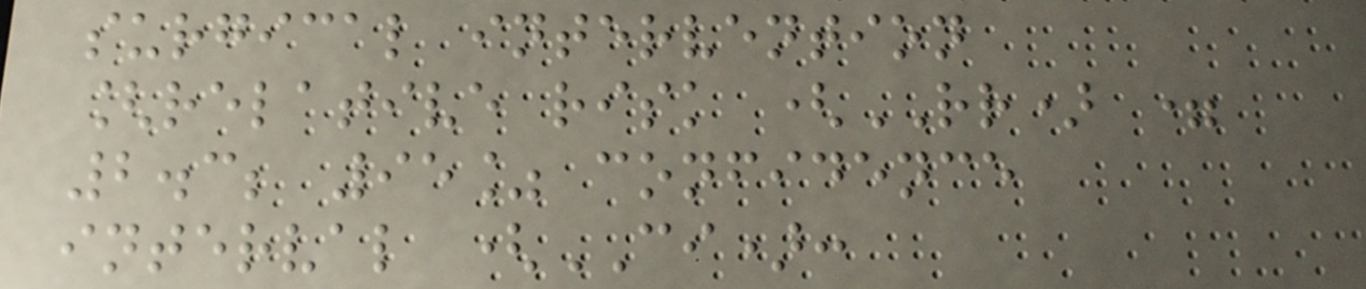surgical intervention
[relative risk (RR) =
2.3; 95% confidence
interval (CI):
